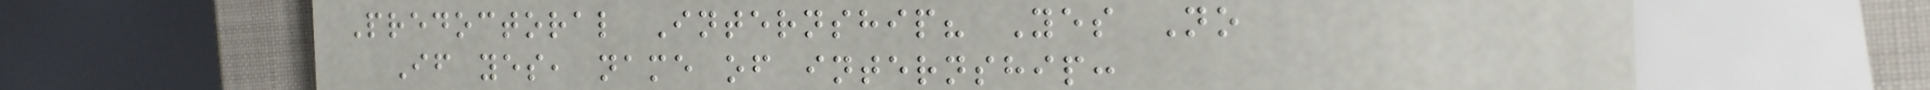Predoctoral Internship? Yes No
If yes, name of internship:
